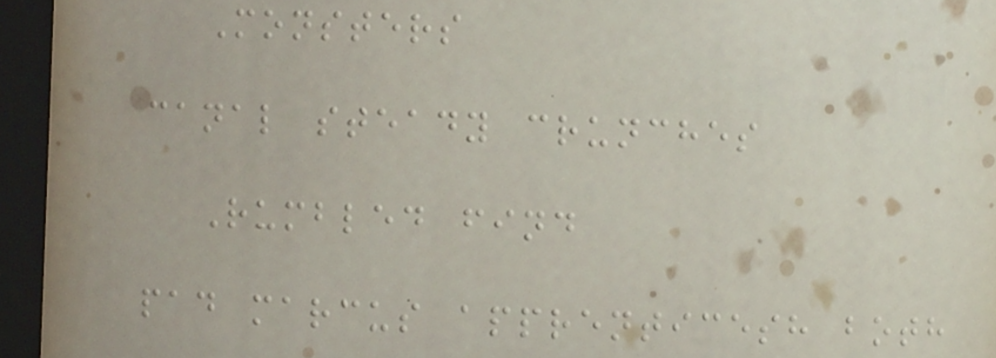Monsters
canal steady crunches
Rumbled find
pad marcus apprenticesh both
